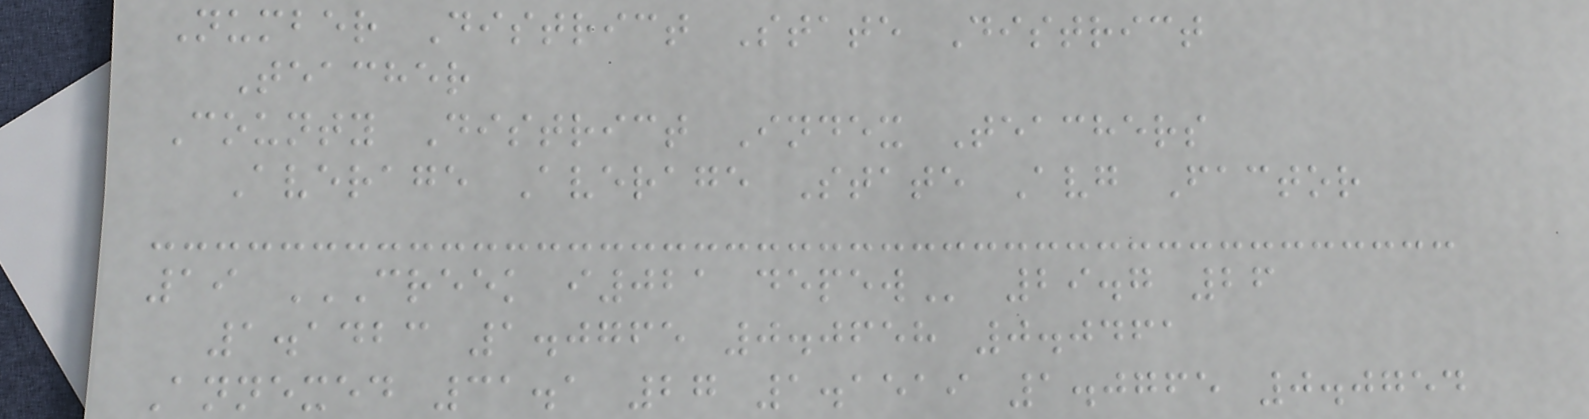Number District State District
Teacher
County District Index Teachers
Average Average State Avg Factor
19 CREEK I021 DEPEW 29.7 26
1.1423 1.0765 0.0658 0.0461
Annexed 31.1 27 1.1519 1.0765 0.0754
